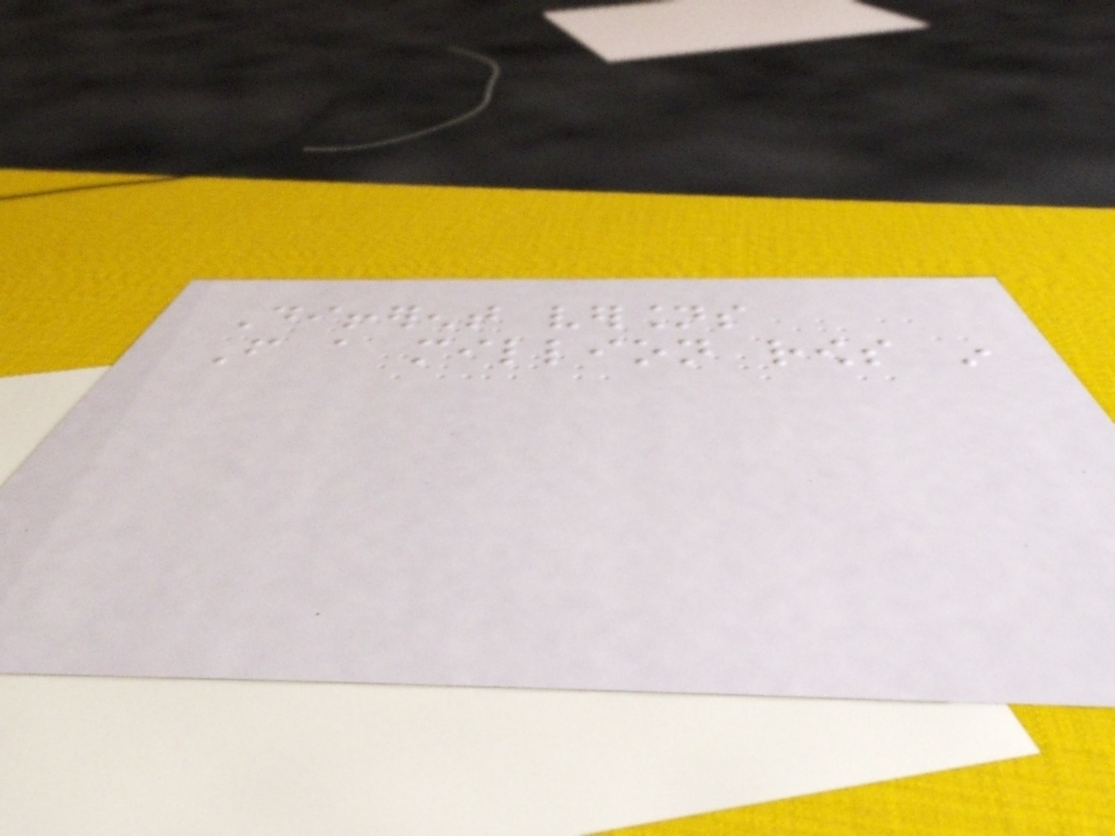Different versions
From a million rows in
